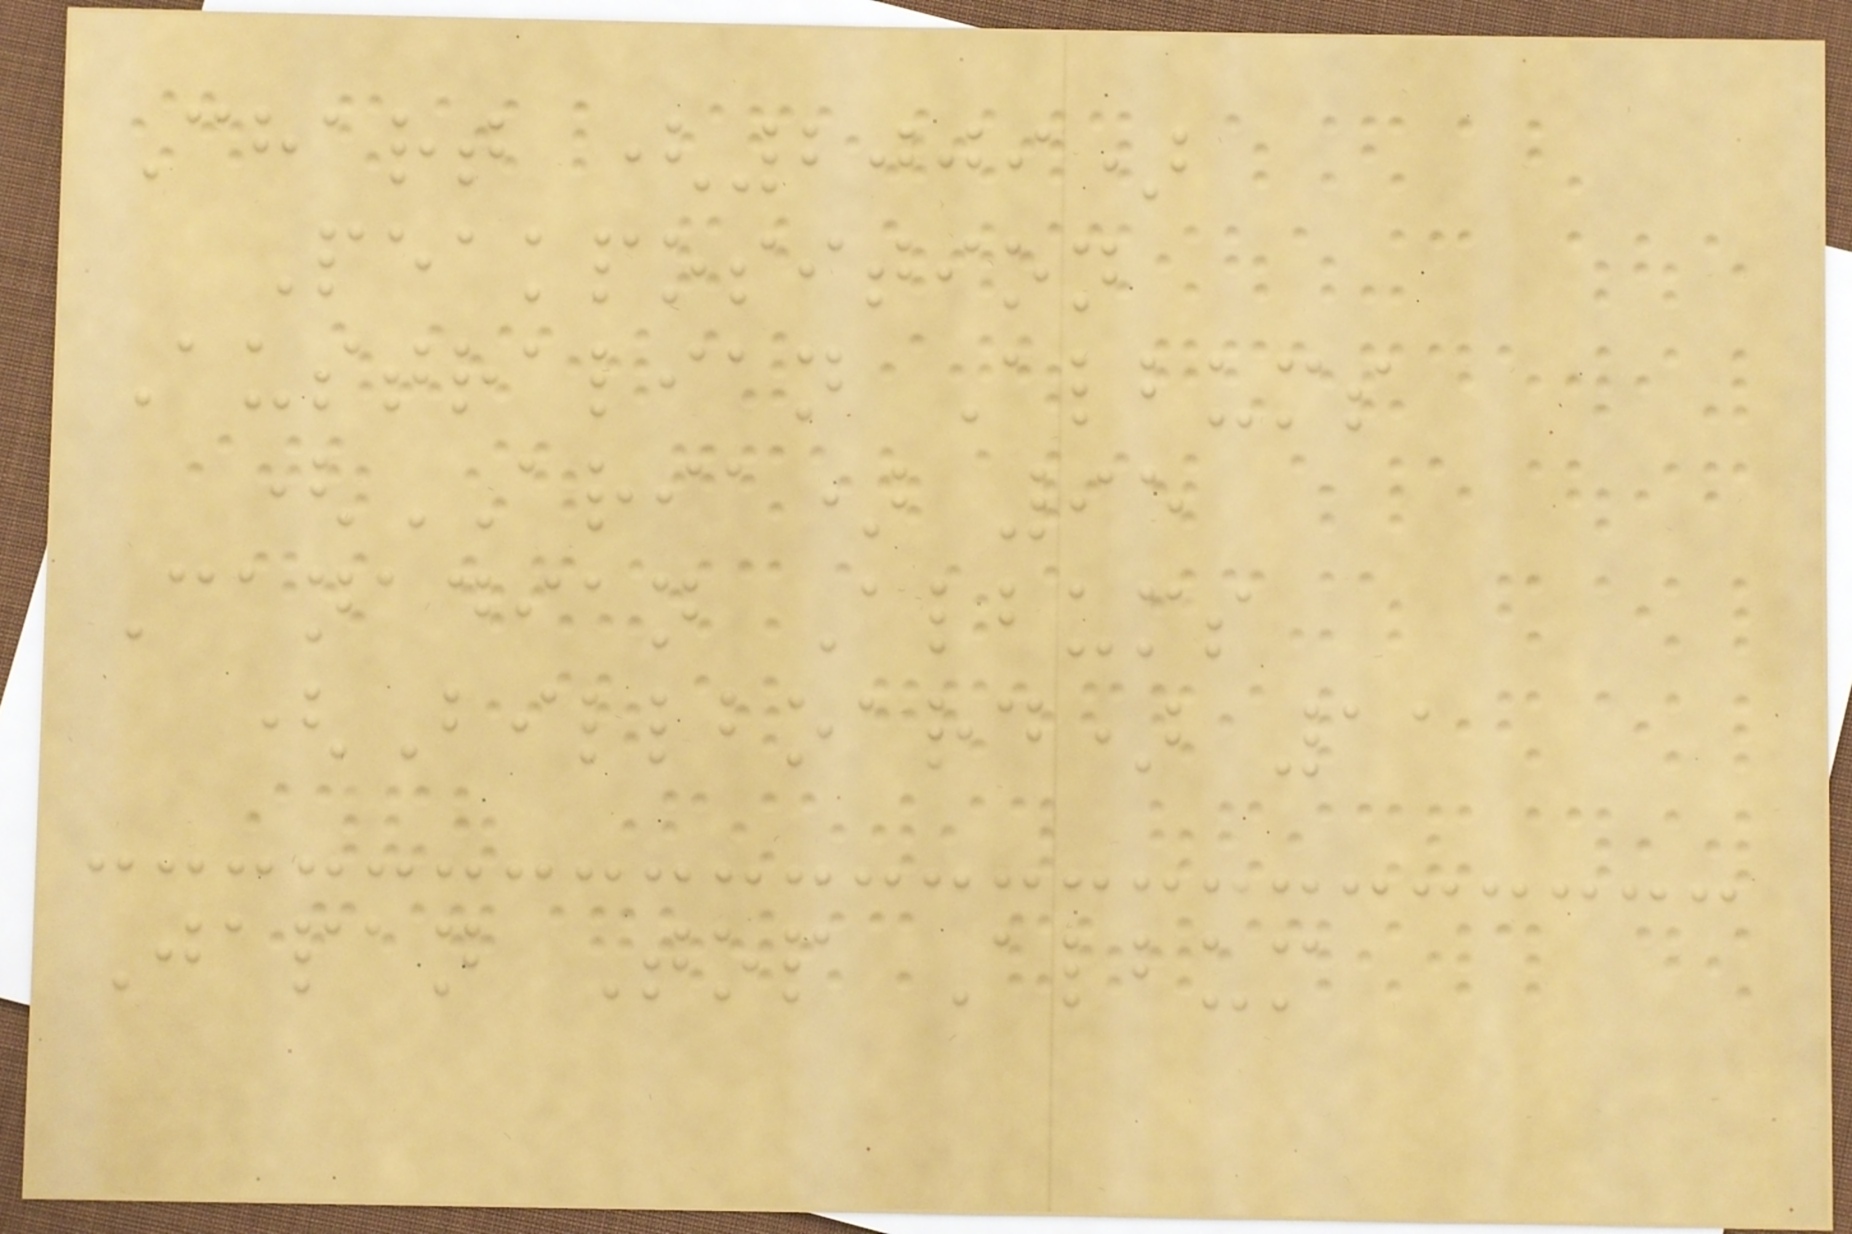Chart (2009)
Peakposition
Australian Albums
(ARIA) 95
Canadian Albums
(Billboard) 11
Japan Top Album
